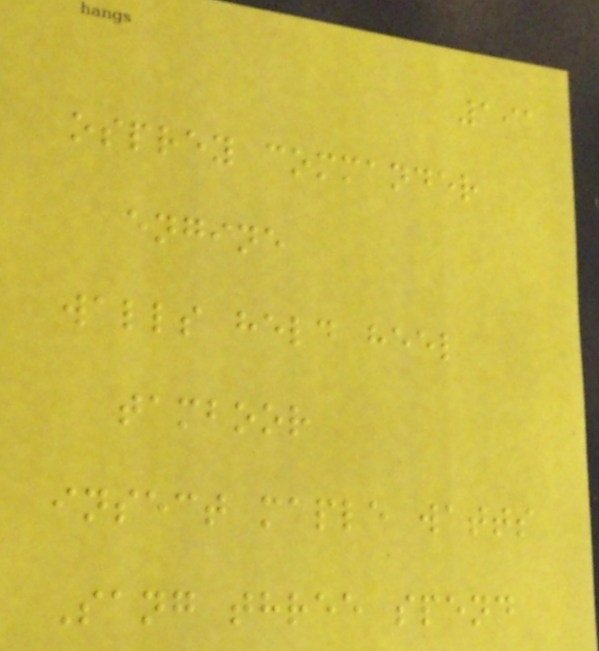191
osprey commander
engine
walls held heel
tamboor
insect maple watts
Sang three spend
